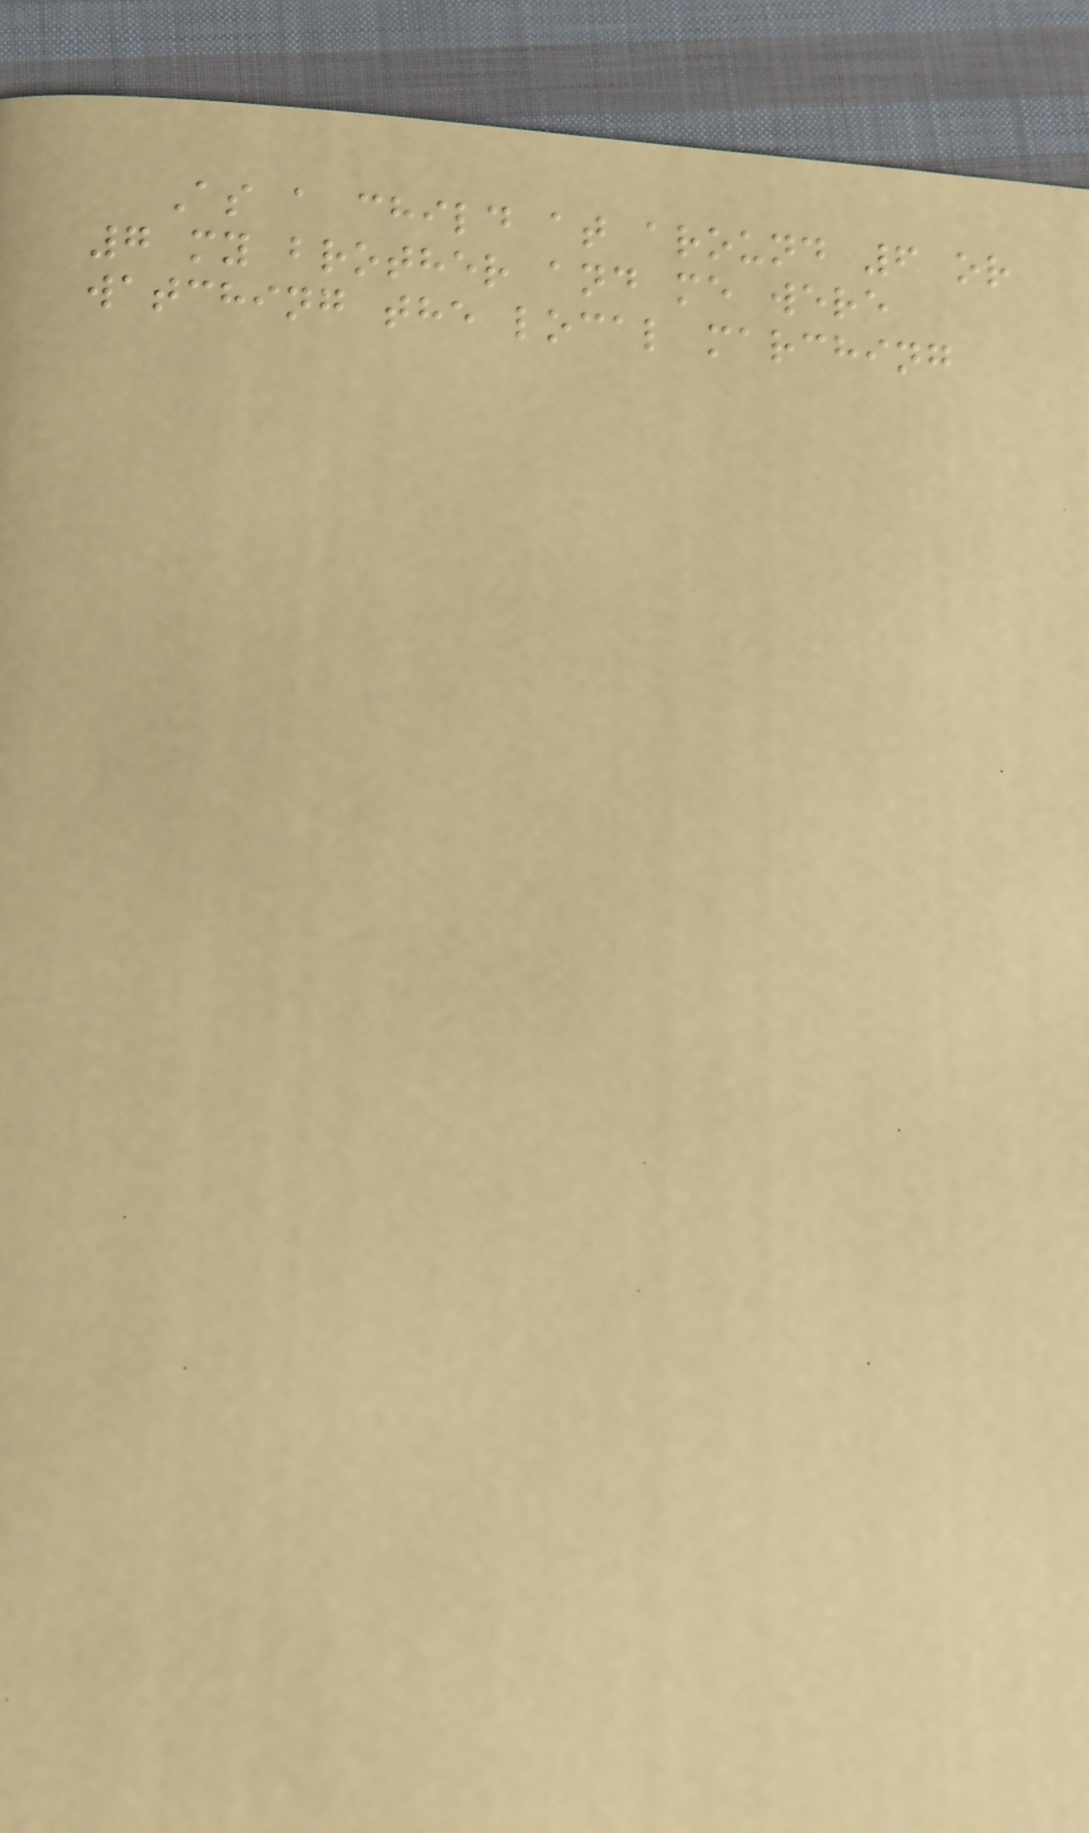As a child at around 6 or
7 my brother and me were
watching the local marching
